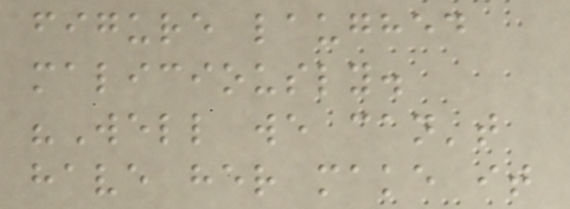figure laughed
maliciously.
"Well we can't
have her make it
